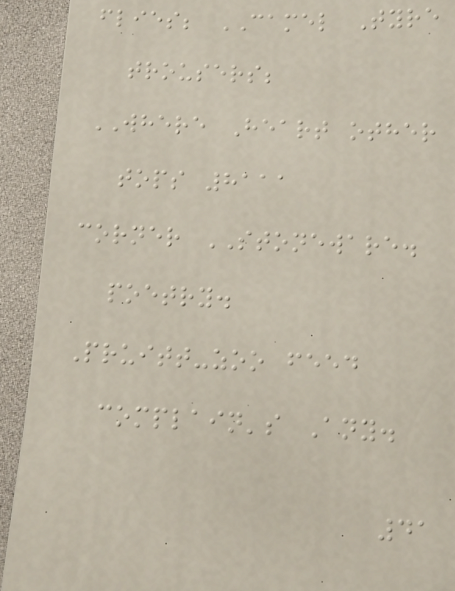flies; CAMEL Tyre
trousers;
WHERE Heart other
tops 8111
corner STONEWARE.
poetry.
Pruitt-zoo feed
complain's Any.
41
